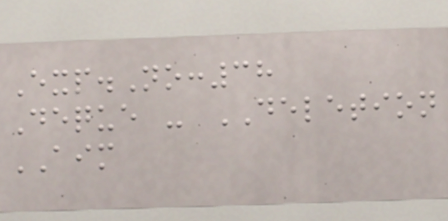Exp.No:38
Deque - DELETION
AIM
